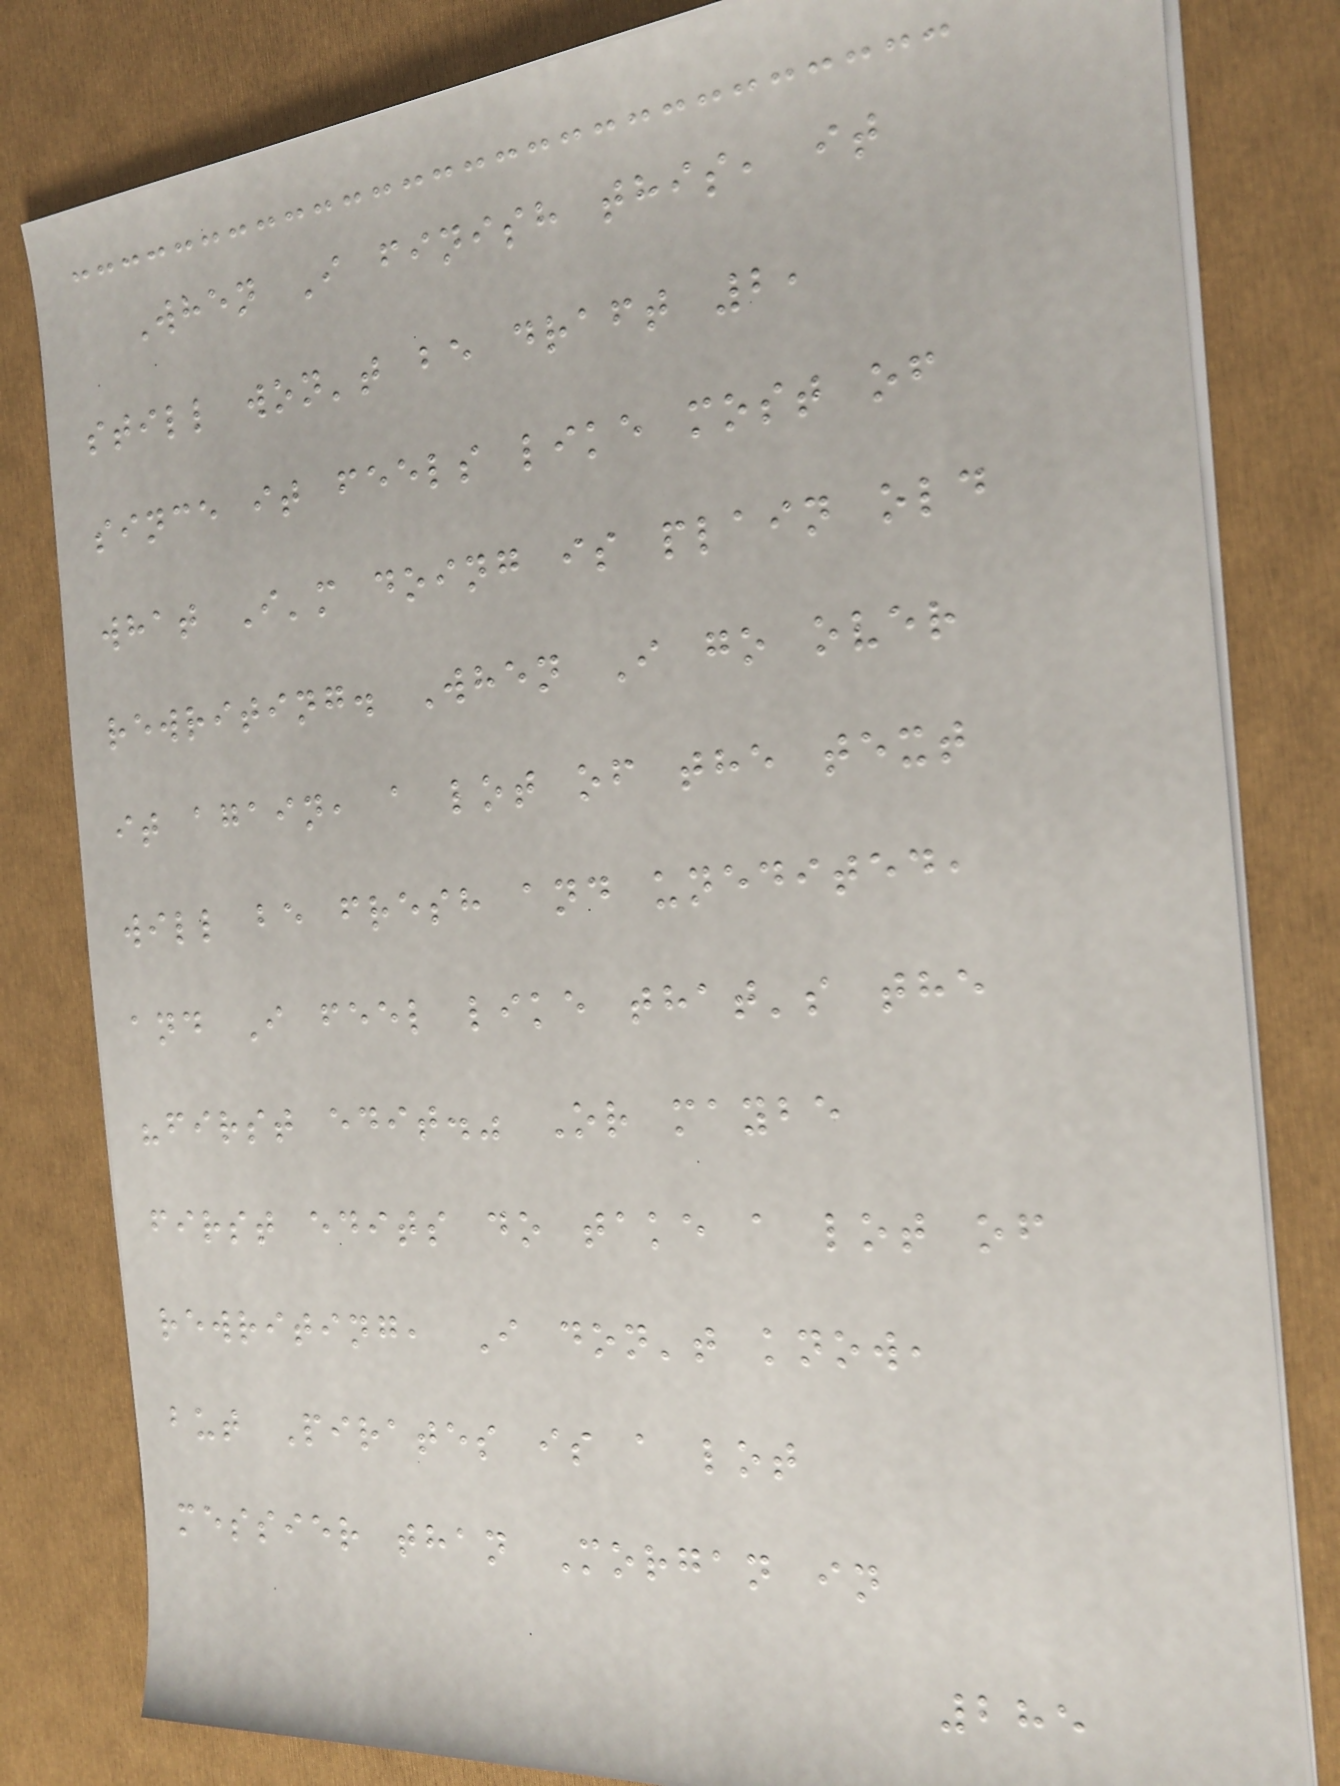When I finish this, it
still won't be draft 2,
since it feels like most of
what I'm doing is plain old
rewriting. When I go over
it again, a lot of the text
will be fresh and unedited,
and I feel like that's the
"first edit." Or maybe
first edits do take a lot of
rewriting, I don't know,
but Pirates is a lot
messier than Morgan in
285
